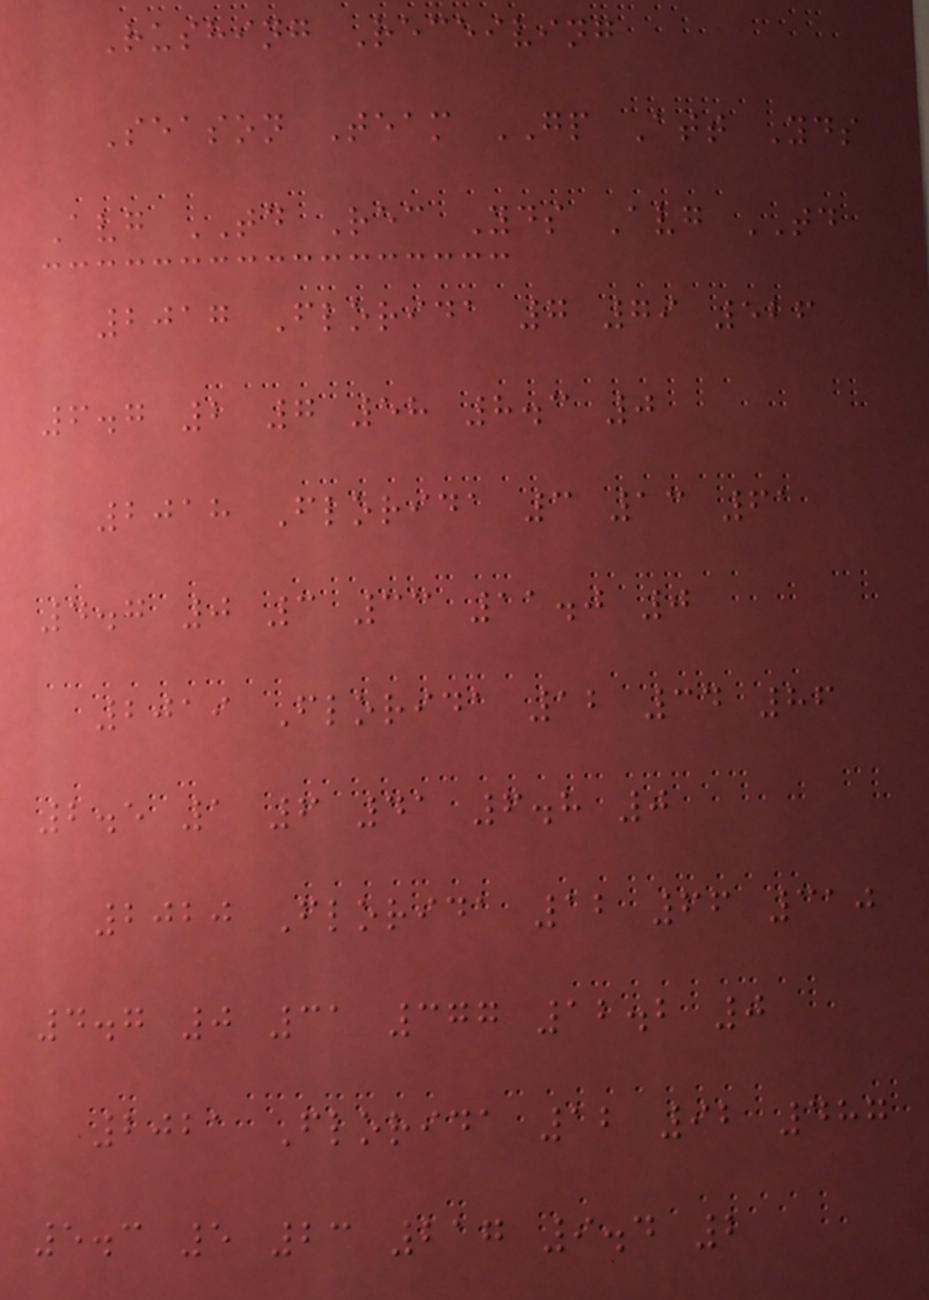Rushing Receiving
Season Team GP Att Yds
Avg TD Rec Yds Avg TD
2017 Florida 7 79 526
6.7 2 7 58 8.3 0
2018 Florida 3 13 61
4.7 0 3 33 11.0 0
2019 Florida 12 34 86
2.5 1 6 41 6.8 0
2020 Florida 12 66 310
4.7 0 31 377 12.2 0
2021 Florida 12 92 487
5.3 5 23 217 9.4 2
